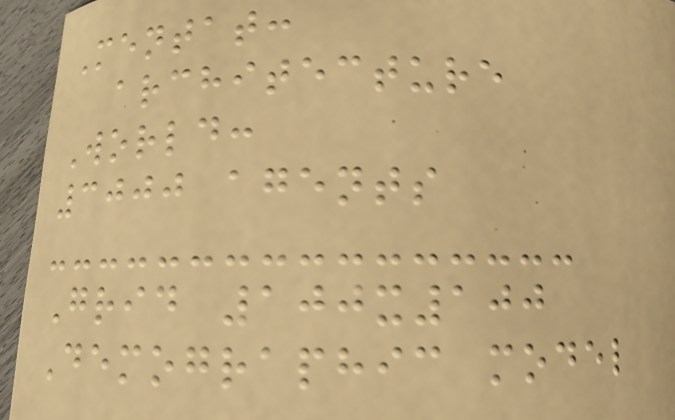Mentat:
architecture
World:
3000 agents
Grid 100x100
Demographic model
